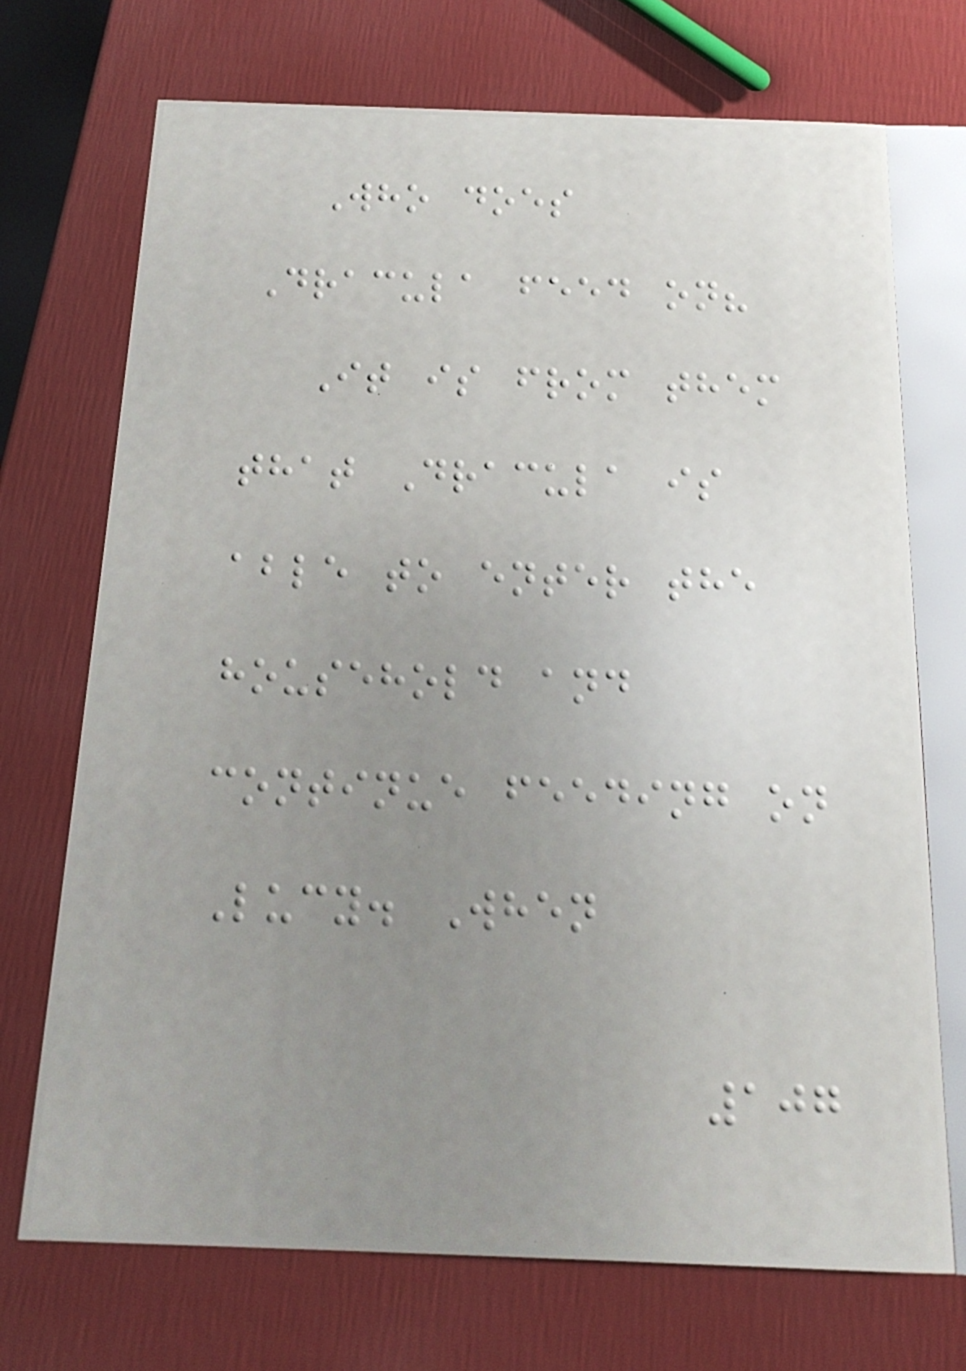Who does
Dracula feed on?
It is from them
that Dracula is
able to enter the
household and
continue feeding on
Lucy. When
107
